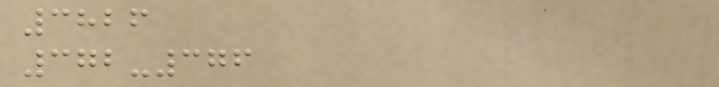3826
372-376
